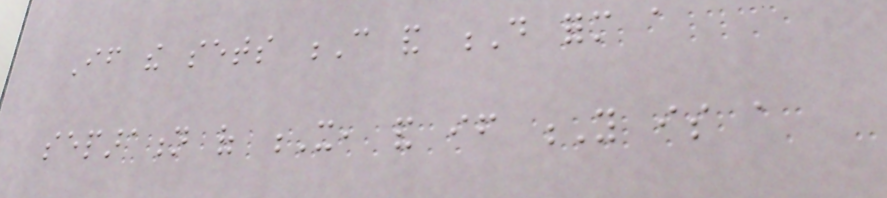If the sets C and D form a
separation of X, and if Y is a
